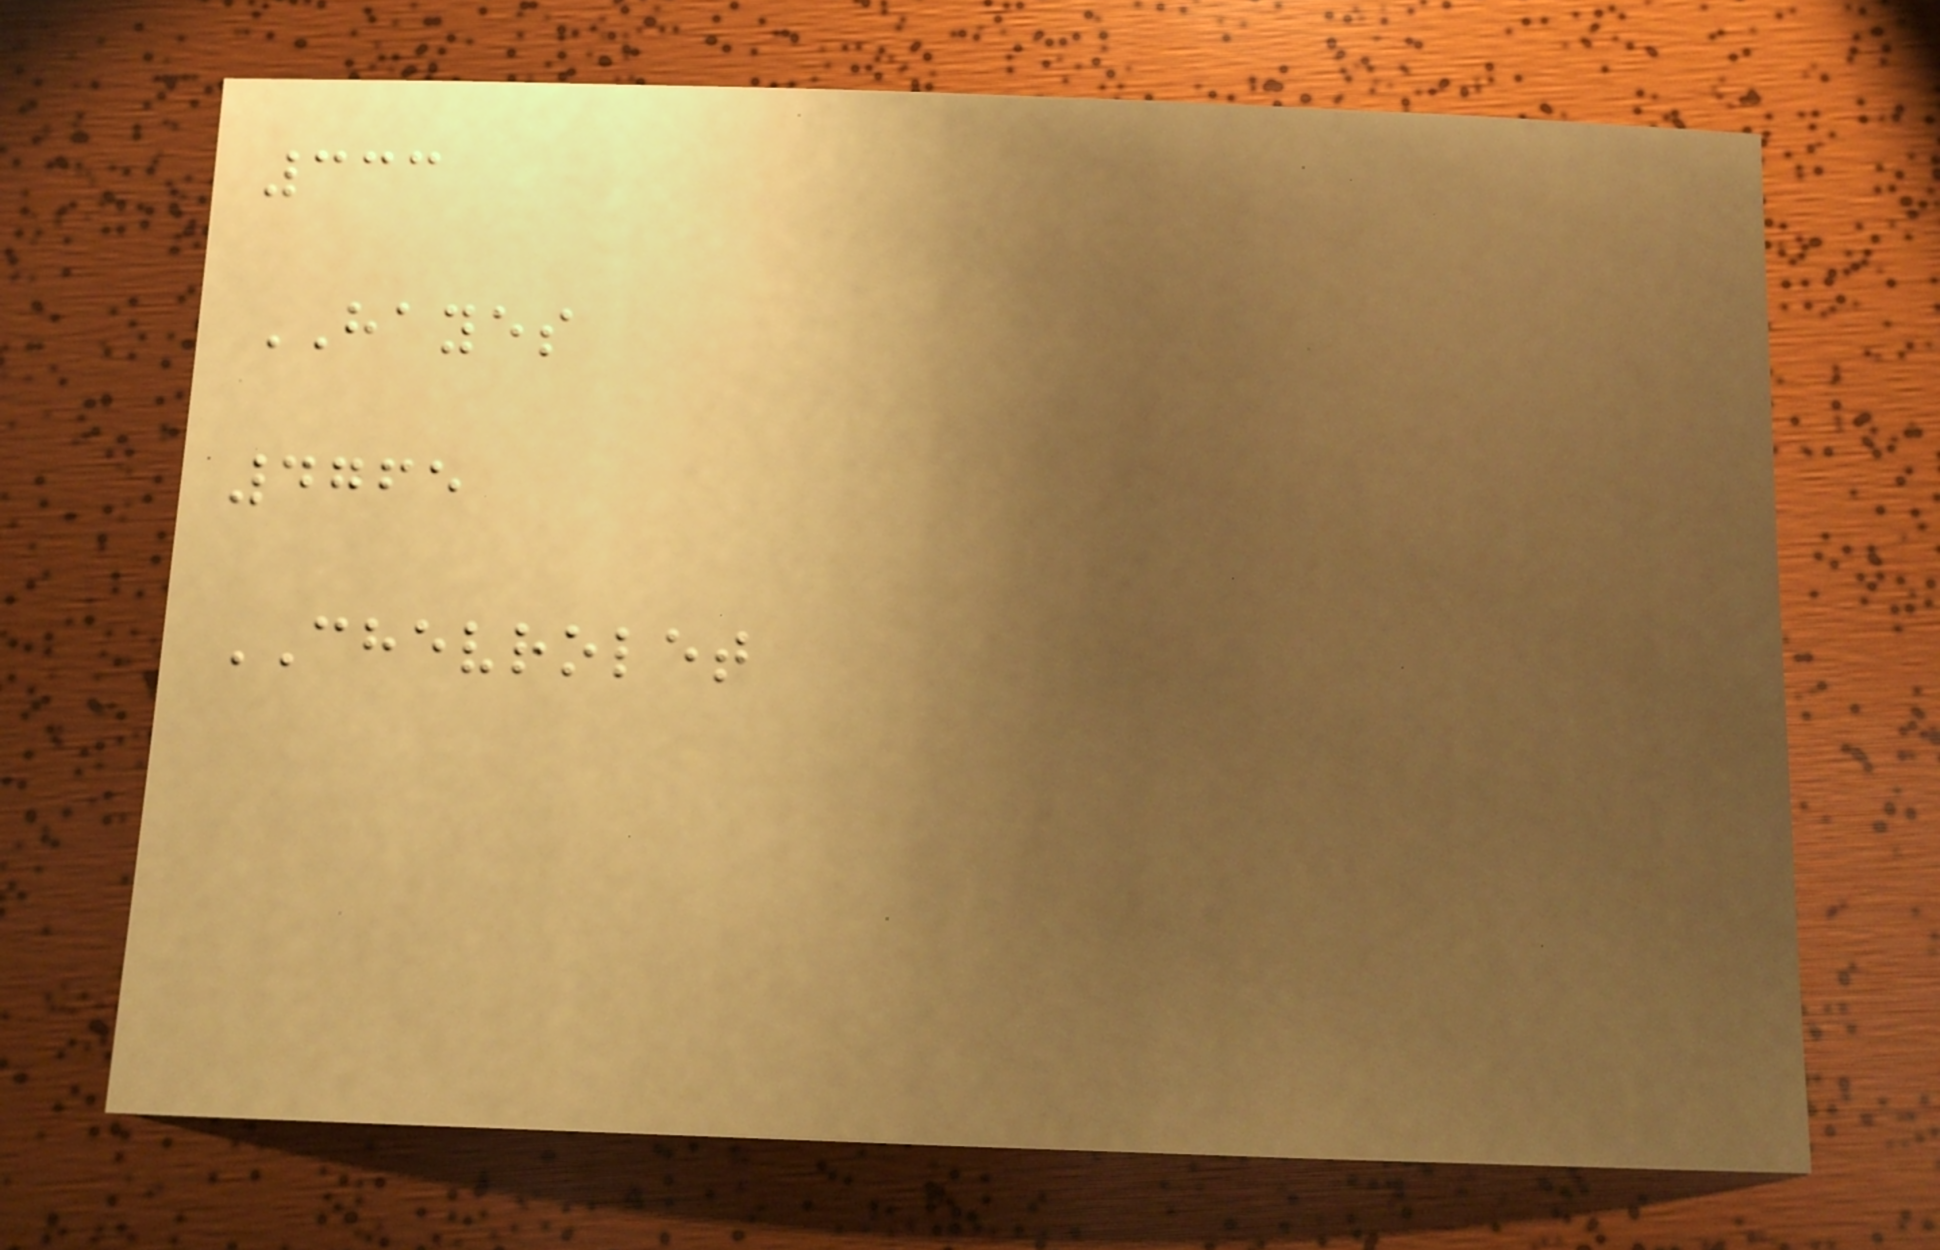333
HAYES
4765
CHEVROLET
